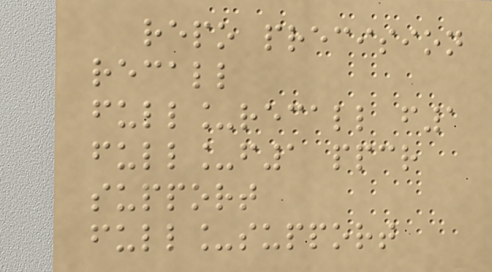repo precision
recall
full_recall f1
full_f1 ppcr
support
full_support
